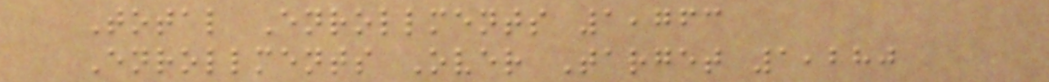Total Enrollments 1,763
Enrollments Over Target 1,280
